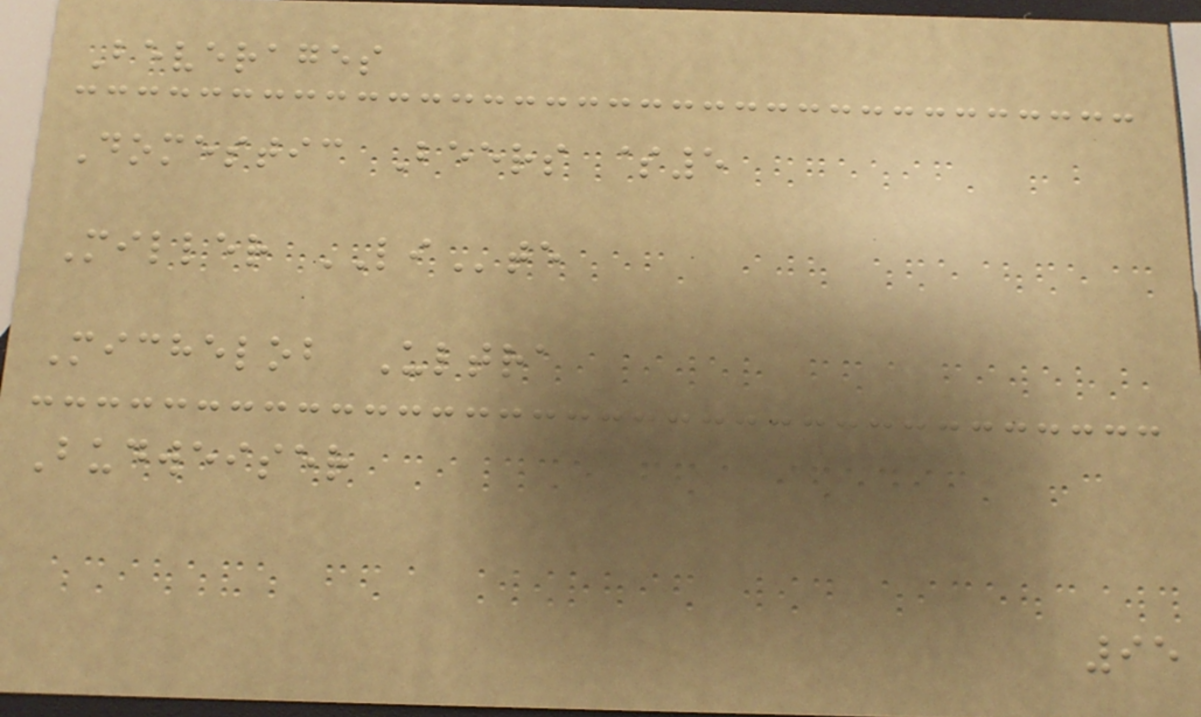Beverages
Domestic Beers $5
Miller LIte
Michelob Ultra
Budweiser
95
